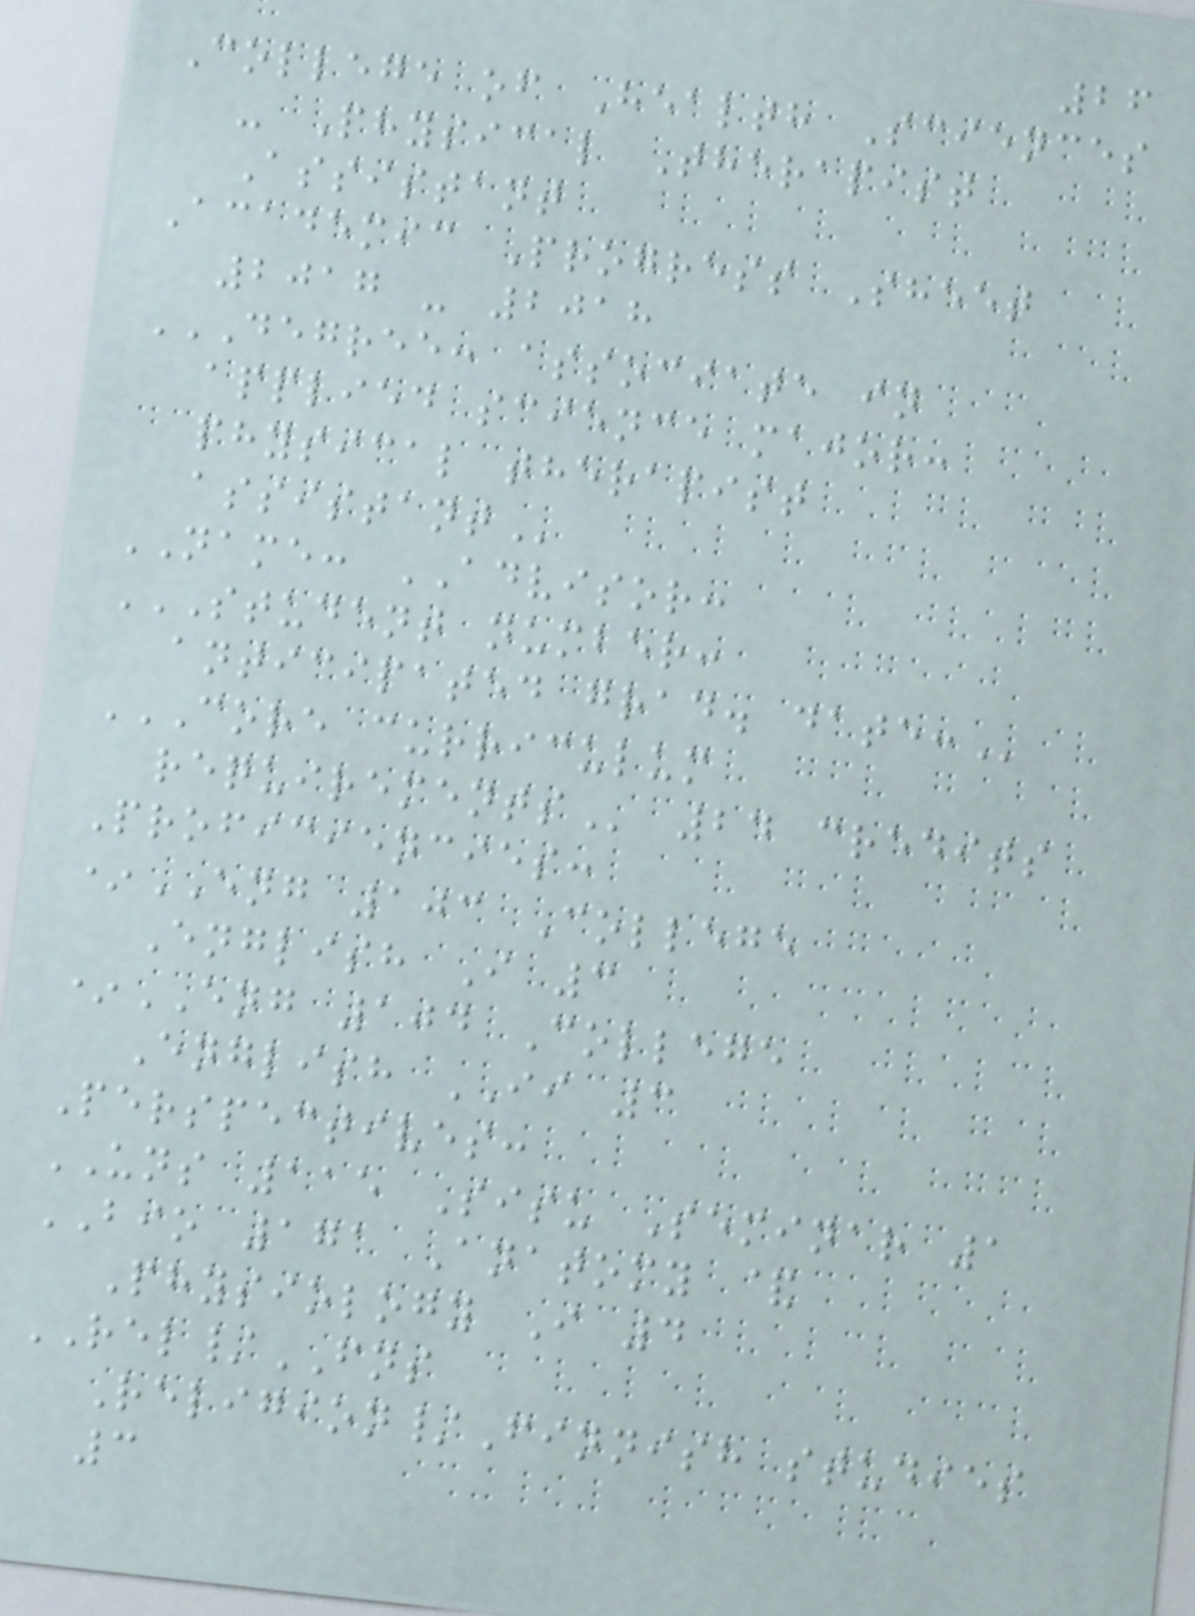26
College of Health Sciences
- Physical Therapist
Assistant
Academic Progress Sheet
2017 - 2018
DEGREE: ASSOCIATE IN
APPLIED SCIENCE MAJOR:
PHYSICAL THERAPIST
ASSISTANT
NAME: ADVISOR:
STUDENT NUMBER:
ANTICIPATED GRAD. DATE:
CORE CURRICULUM
REQUIREMENTS 24 credits
Proficiencies:
*ENG 103 College
English I 3
*ENG 104 College
English II 3
Perspectives:
UNS 115 Sisu Seminar 1
BIO 171 Anatomy &
Physiology I 4
REL/FNS
Religion/Finnish studies
3
